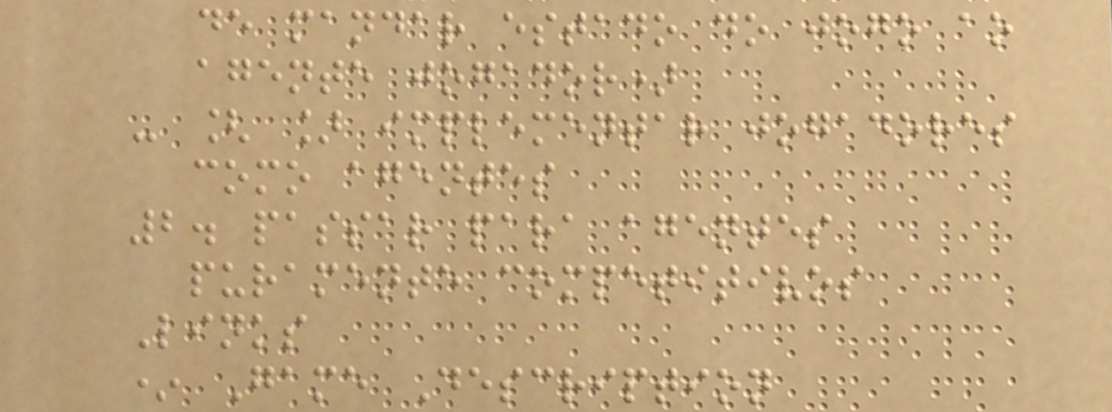de mandar estado do jogo ao
agente jogador)
- [ ] implementar jogadores
como agentes
2. passar para agentes
puramente competitivos
Links
* Game Description
